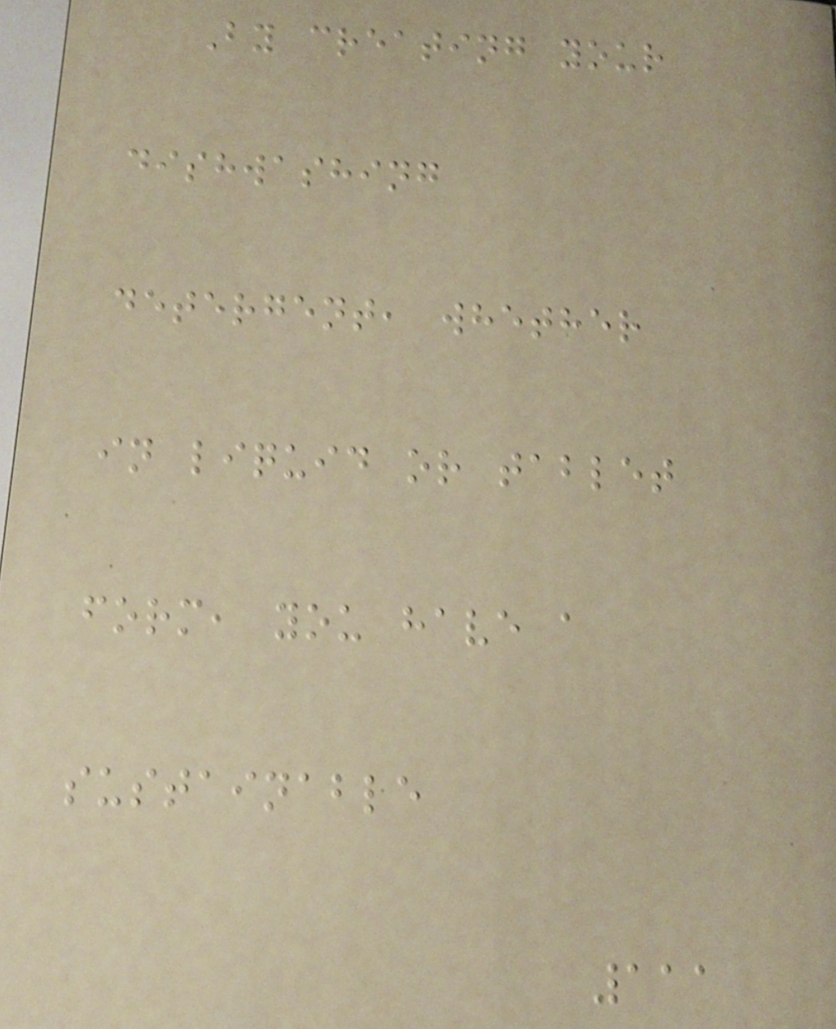By creating your
dishwashing
detergent, whether
in liquid or tablet
form, you have a
sustainable
111
